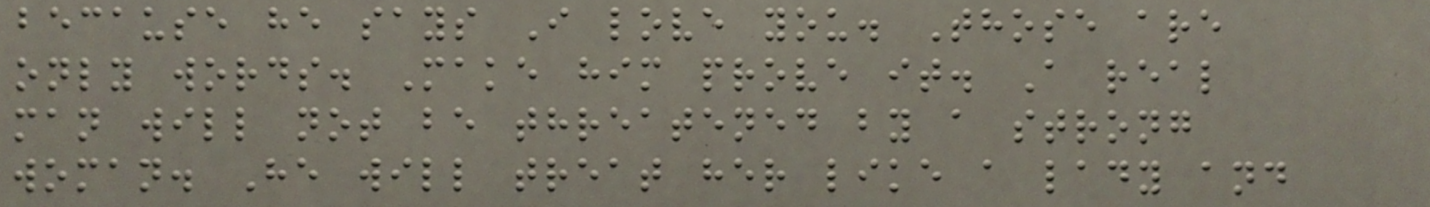because he says I love you. Those are
only words. Make him prove it. A real
man will not be threatened by a strong
woman. He will treat her like a lady and
